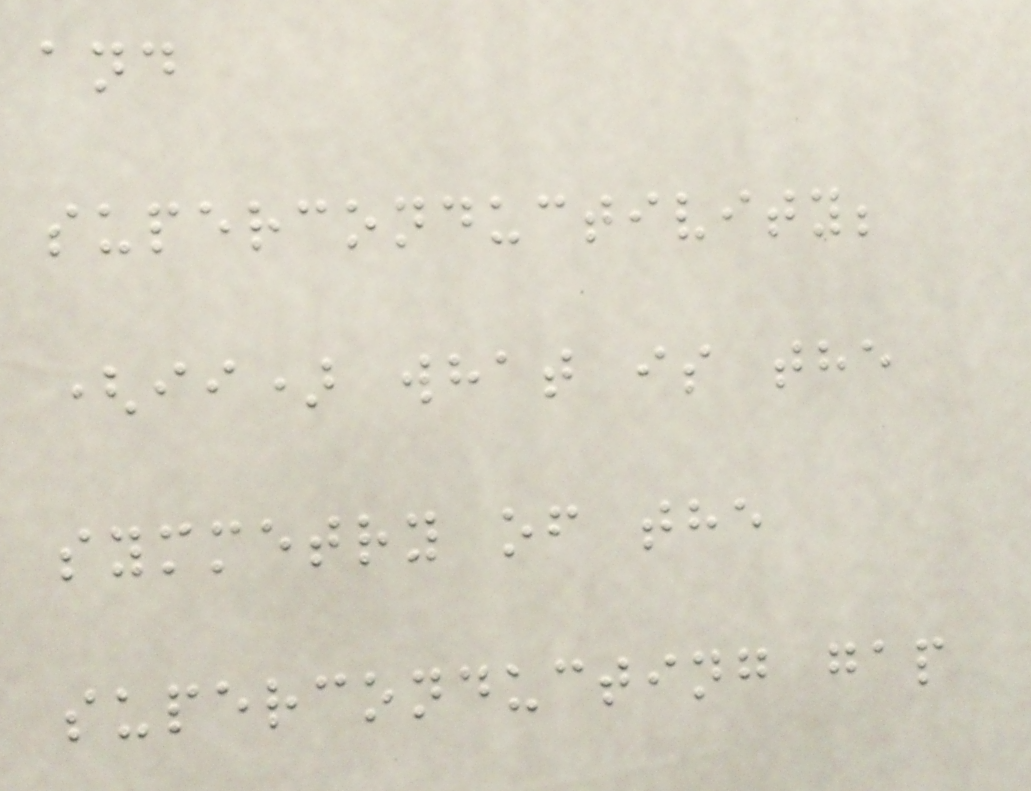and
superconductivity;
(ii) what is the
symmetry of the
superconducting gap
